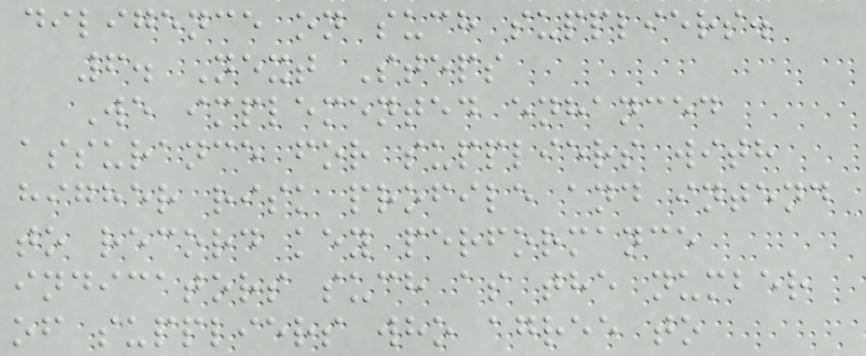diligence on such suppliers.
6. Next Steps
We implemented enhanced
assurance for suppliers with
higher risk profile and intend
to record key performance
indicators such as the number
of suppliers who agree to
